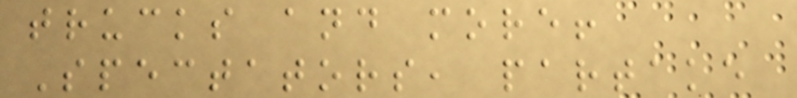trucks and more!
Spectators, partake
